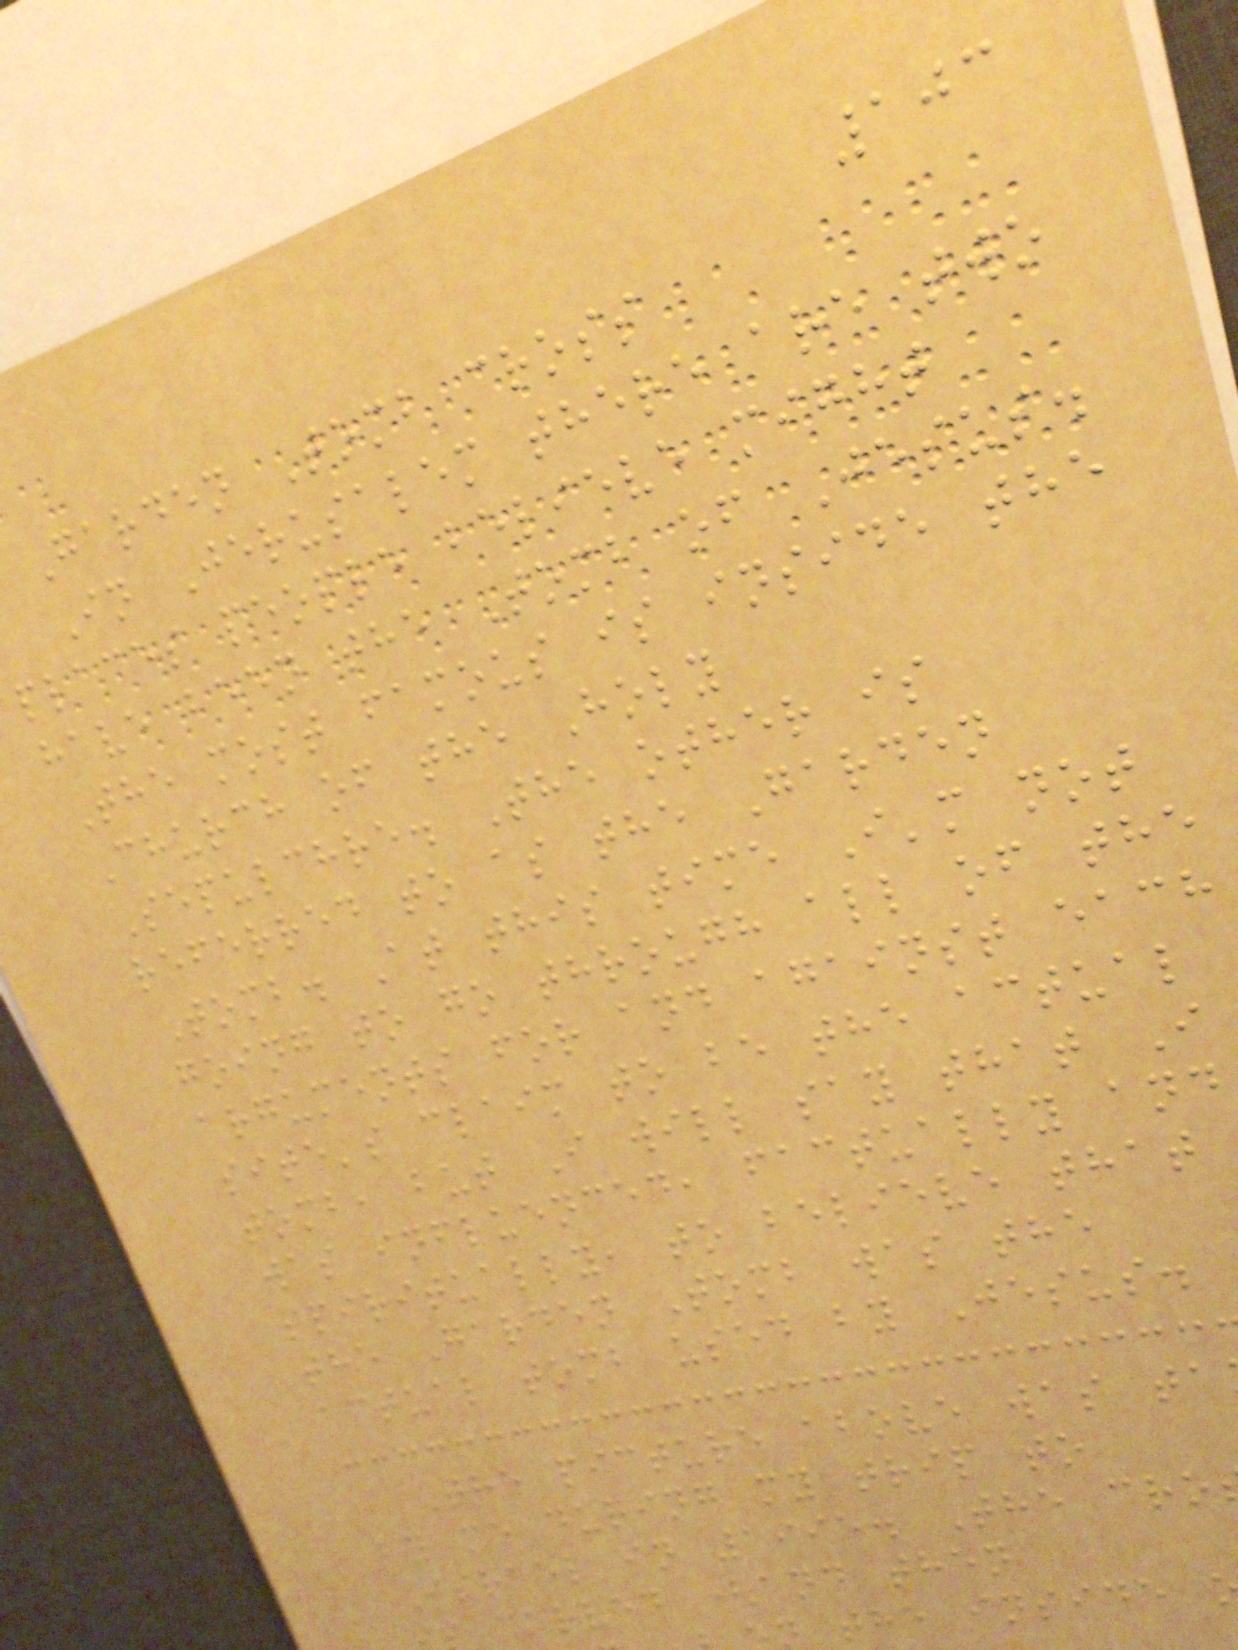103
Garden Tomb cross
In Jerusalem there are two
places people believe might
have been the Tomb of Jesus.
The most famous is inside the
Church of the Holy
Sepulchre. The other is
referred to as the Garden
Tomb. At this time I'm not
going to go through all of the
arguments for and against each
site's claim to be the actual
tomb, but I will say that I
was influenced, factually and
spiritually, to believe that
the Garden Tomb was the
actual tomb used by Jesus.
The picture above was ta
by me during my trip to
Israel in 1995. The cro
carved (and then
n the inside
